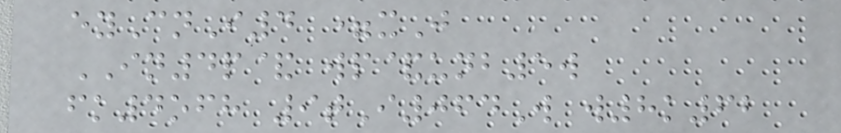eyCnI4 =xJ
IN4p& wp&unb5w
fk4ofh 9tI064W w8k62
